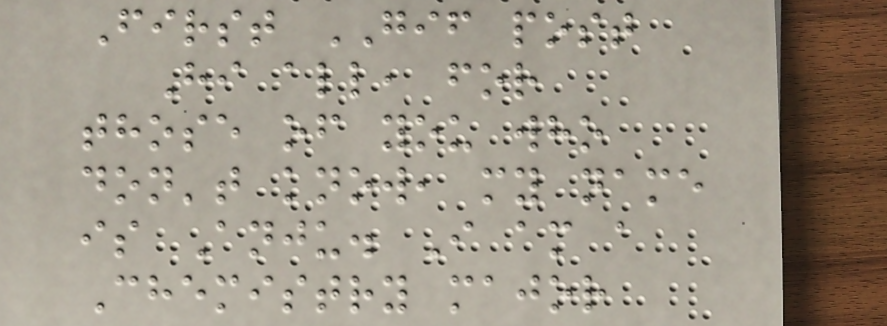First GIF post
Hi all, for
those of you who
don't know, my name
is Anju. I am a
Chemistry major
